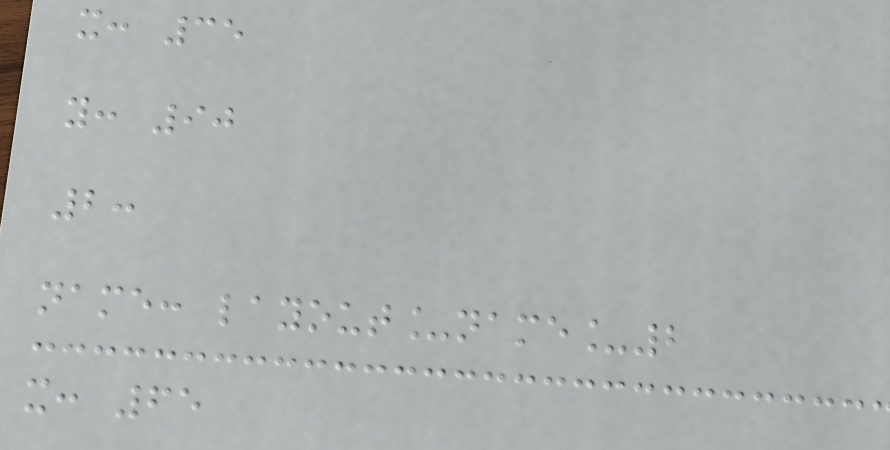x: 35
y: 90
2:
name: layout_name_2
x: 65
